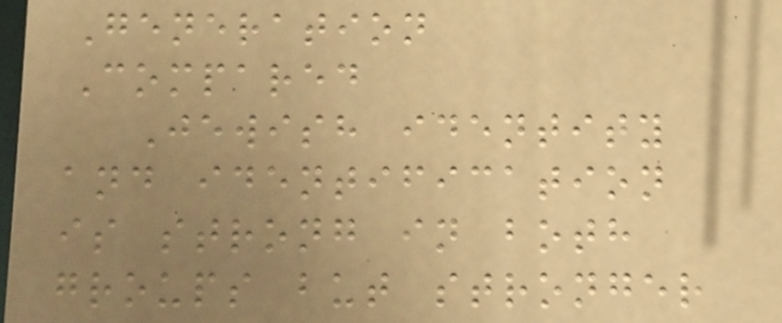Generation
Compared
Jewish identity
and identification
is strong in both
groups but stronger
